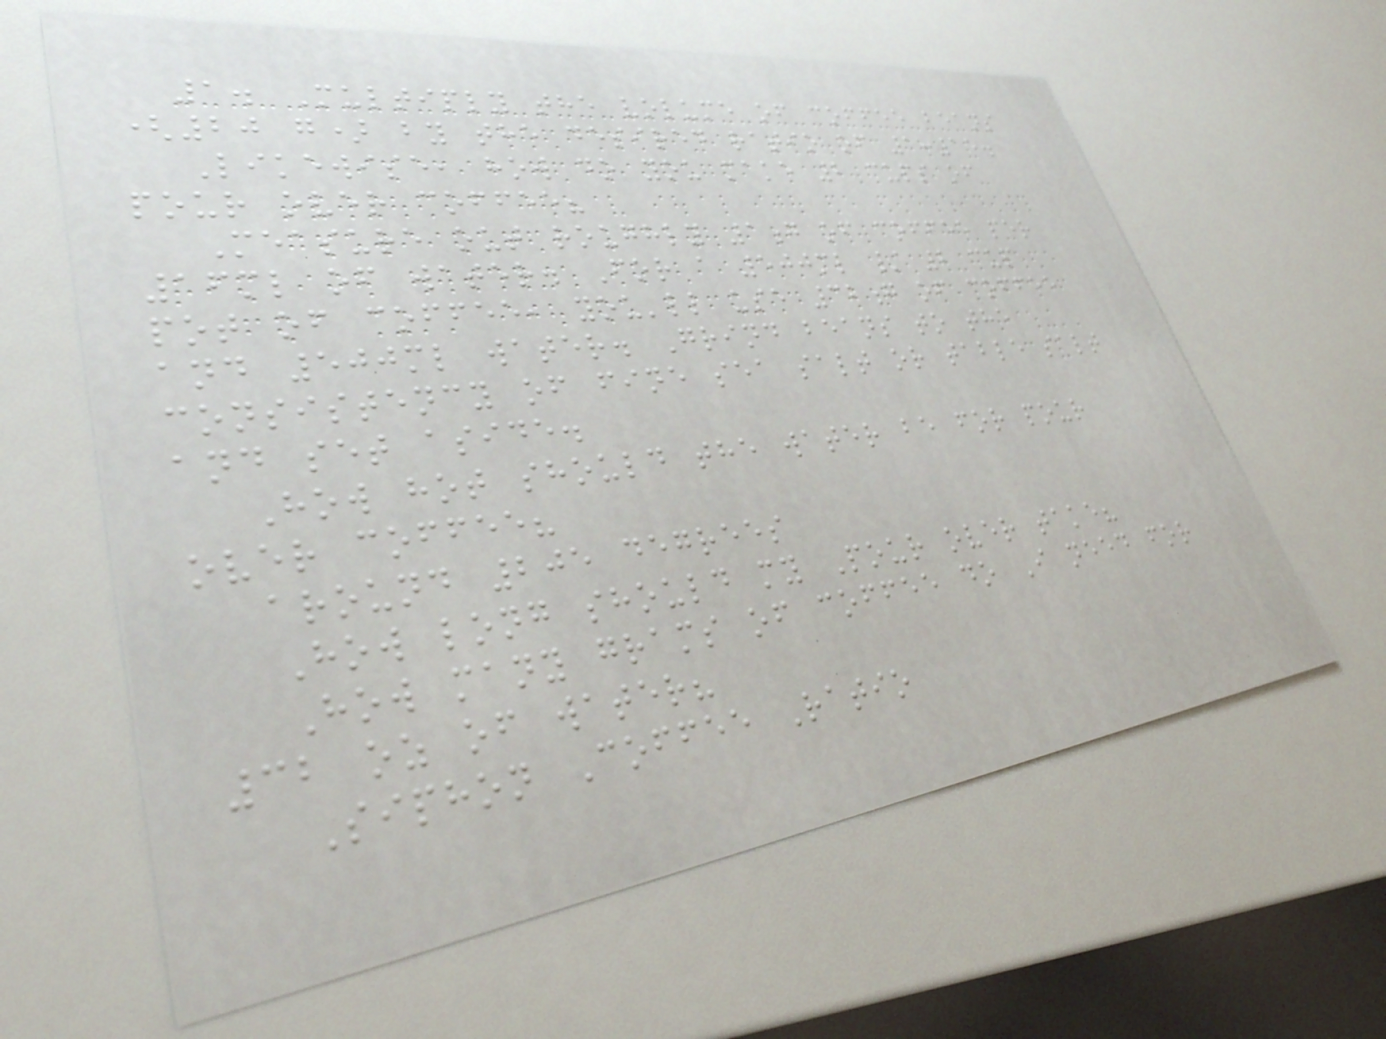1. Multiply the volume of coffee beans
(20 g) by the desired ratio of 1:15.
Likewise, how do you make 2 cups of
pour over coffee?
Measure out roughly 1g of coffee per
16ml of water. For a 500ml / 2 cup
pot of coffee, you'll use 32g of coffee
and 500ml water. Grind beans to the
consistency of fine sea salt or table salt
and set aside.
How hot should the water be for pour
over coffee?
around 205 degrees
How long should my Pour over take?
How many grams of coffee do I need for
32 oz of water?
Siphon Coffee Ratio
